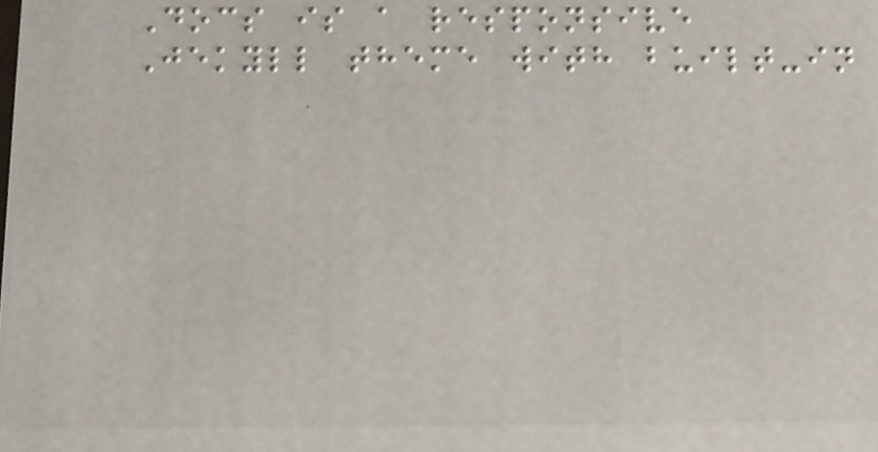Docs is a responsive
Jekyll theme with built-in
